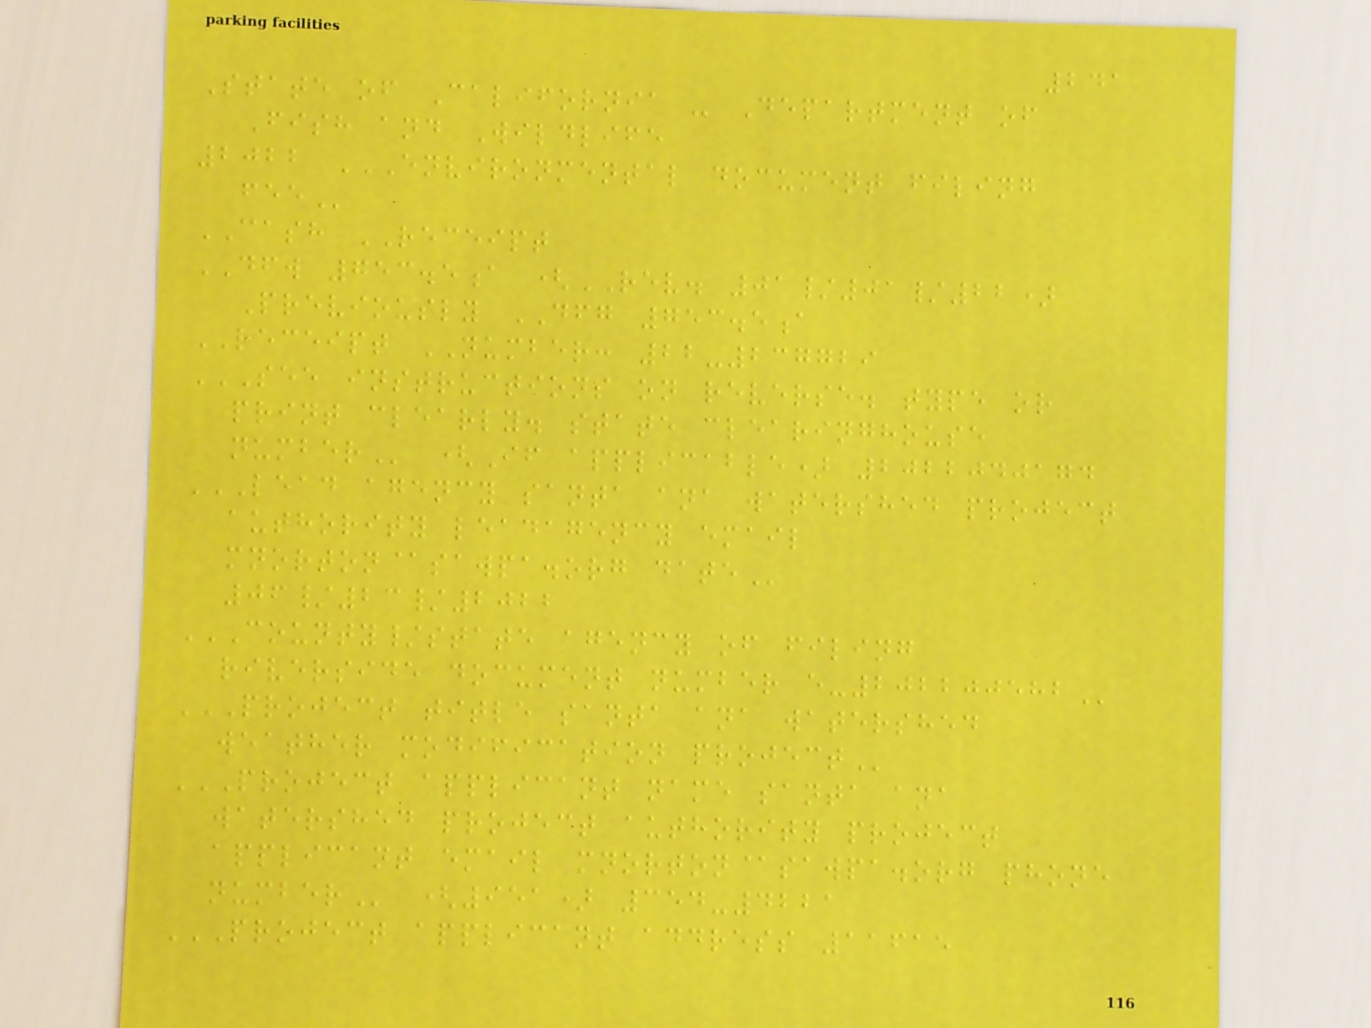241
State of California - Department of
Fish and Wildlife
2022 ENVIRONMENTAL DOCUMENT FILING
FEE
CASH RECEIPT
DFW 753.5a (REV. 01/01/22)
Previously DFG 753.5a
RECEIPT NUMBER: 22-237729
SEE INSTRUCTIONS ON REVERSE. TYPE OR
PRINT CLEARLY. STATE CLEARINGHOUSE
NUMBER (If applicable) 2022040174
LEAD AGENCY SANTA ANA WATERSHED PROJECT
AUTHORITY LEADAGENCY EMAIL
MNORTON@SAWPA.ORG DATE
06/23/2022
COUNTY/STATE AGENCY OF FILING
RIVERSIDE DOCUMENT NUMBER E-202200582
PROJECT TITLE SANTA ANA WATERSHED
WEATHER MODIFICATION PROJECT
PROJECT APPLICANT NAME SANTA ANA
WATERSHED PROJECT AUTHORITY PROJECT
APPLICANT EMAIL MNORTON@SAWPA.ORG PHONE
NUMBER (951) 354-4221
PROJECT APPLICANT ADDRESS 11615
